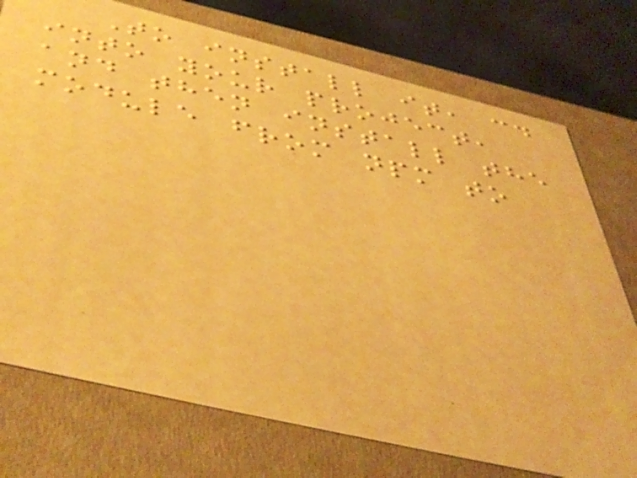To install it, cd
into your project,
and then install the
module from npm to
